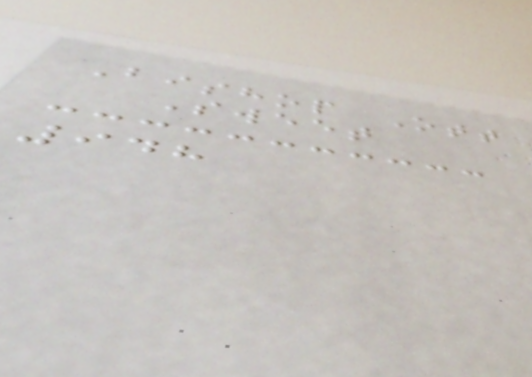Bishop Ott
Sweet
948
